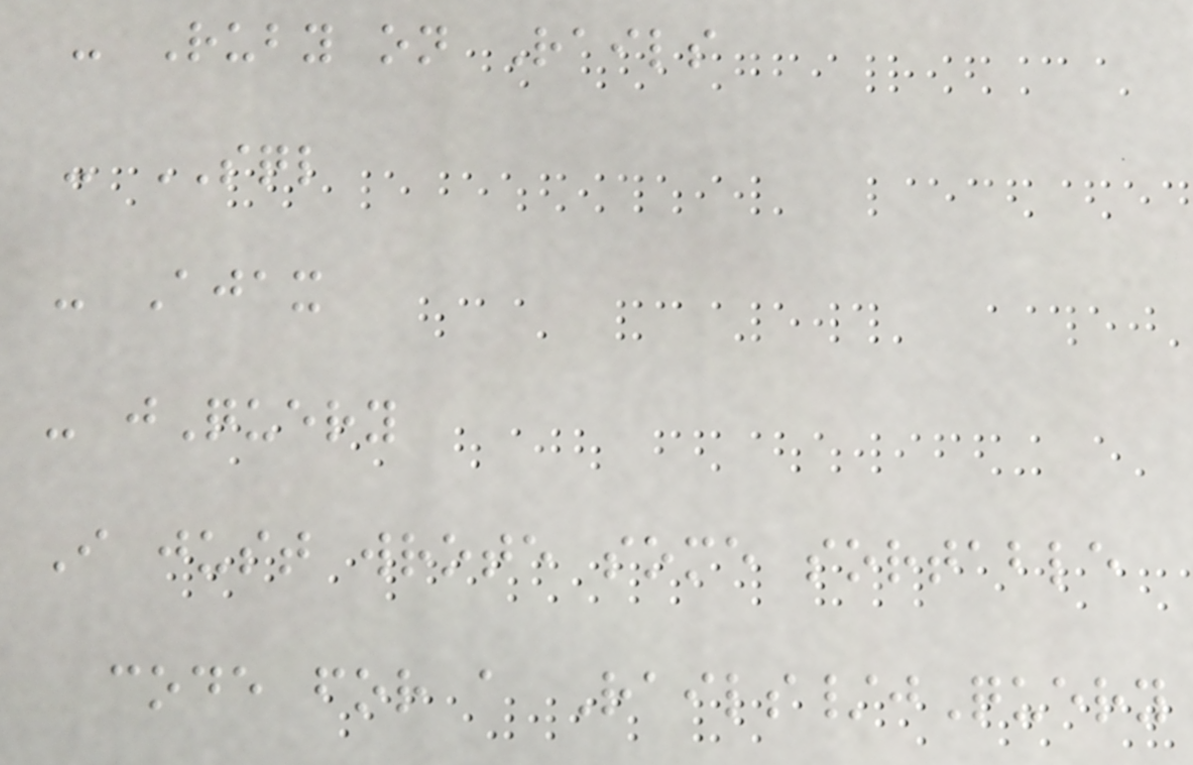- Ruby on Rails
- SQL
- Ajax
- jQuery
I just wrote some sortable
code for a Rails/jQuery
